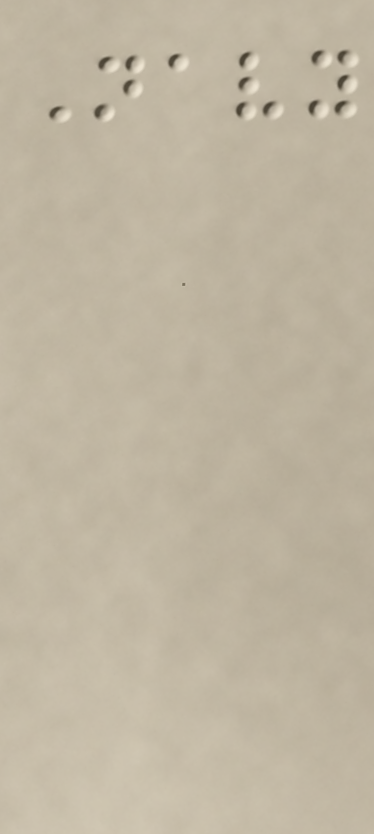Navy
